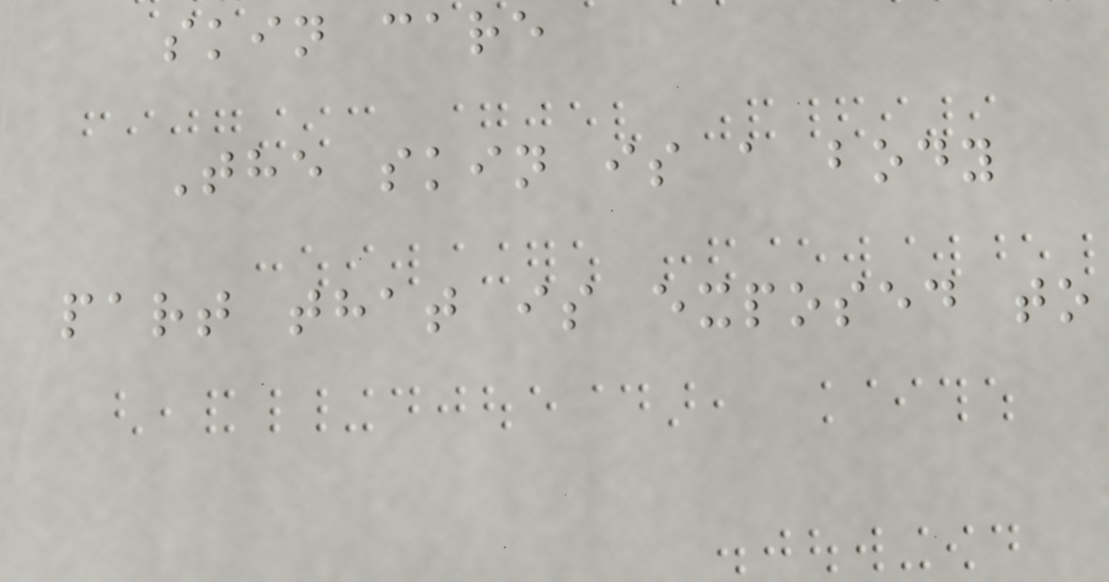skin care
The skin is a body
part that is exposed to
